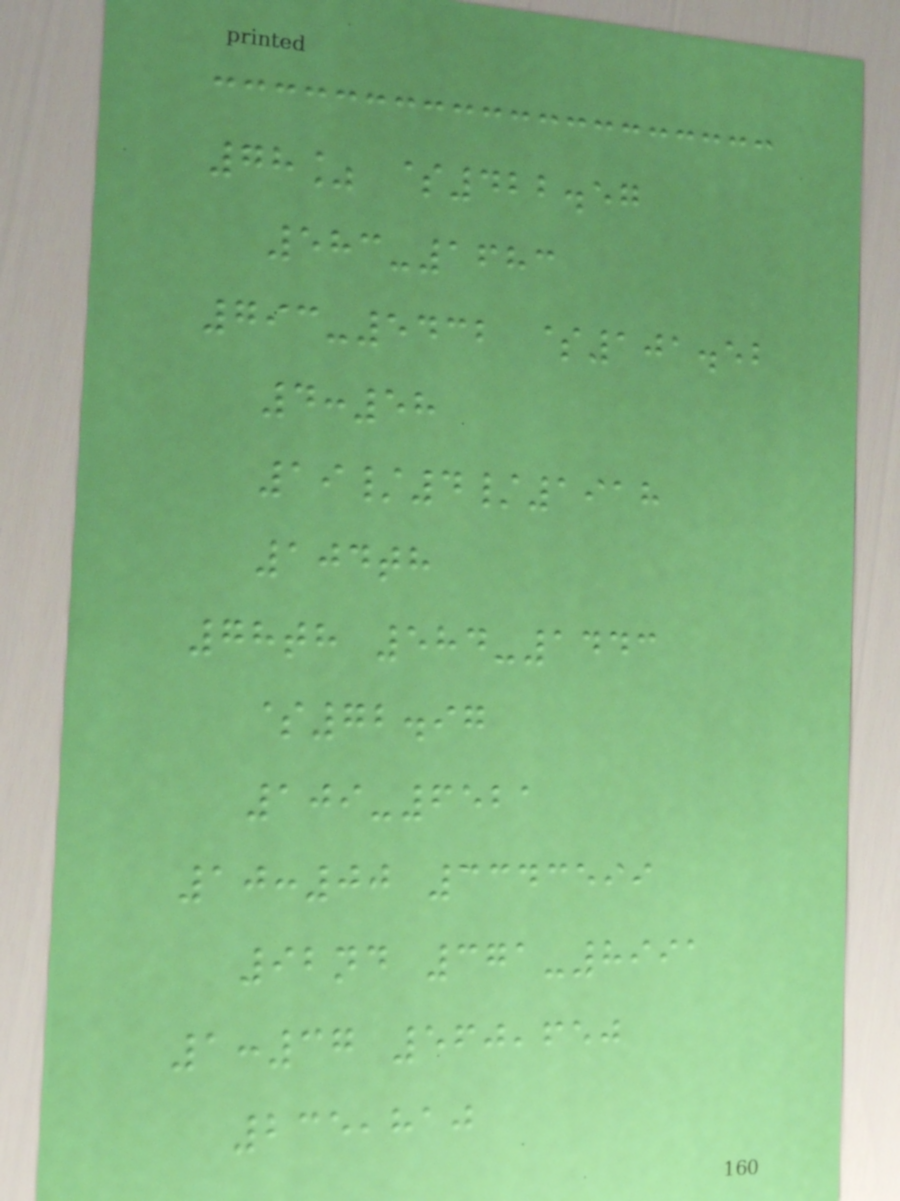78% $422.57
583-1683
793-5432 $101.52
4:58
19/4/1918
104th
78th 584-1443
$72.97
109-6521
10:00 3343599
92nd 371-8991
1:37 560,650
235,810
